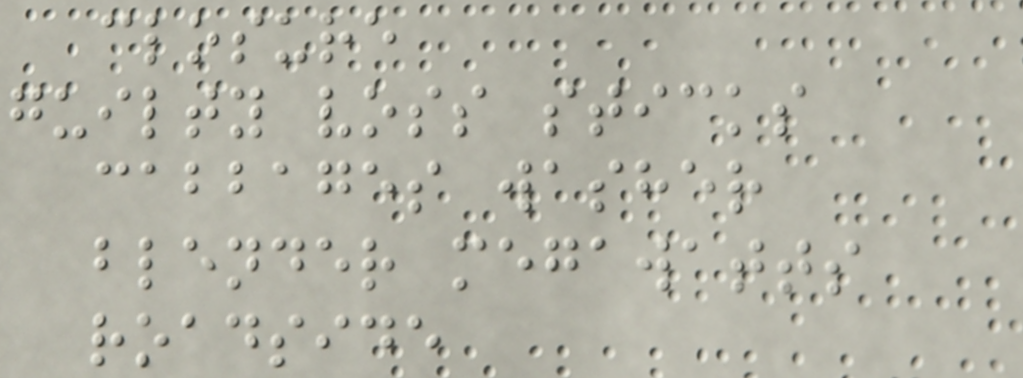closure
guilty voss sticks
cabbages washer
blender megawatts
roadside
